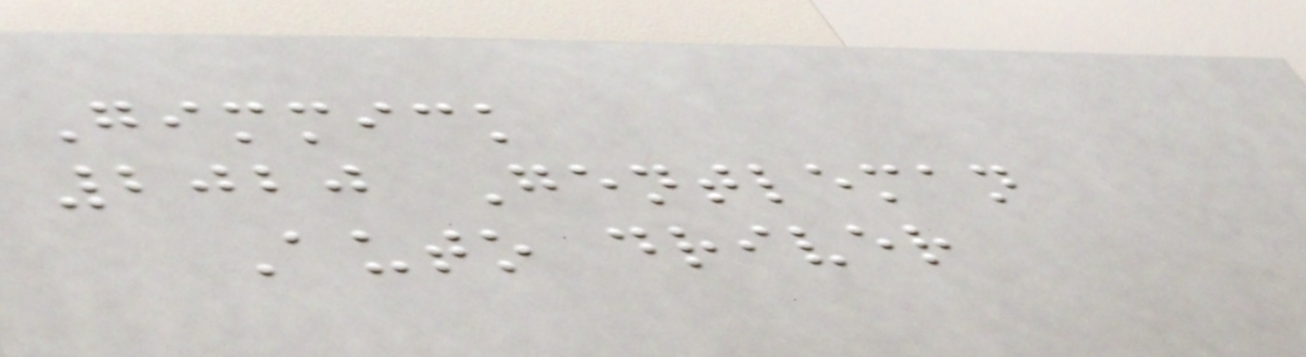Gimmick
2020 Gentleman
Auto driver
